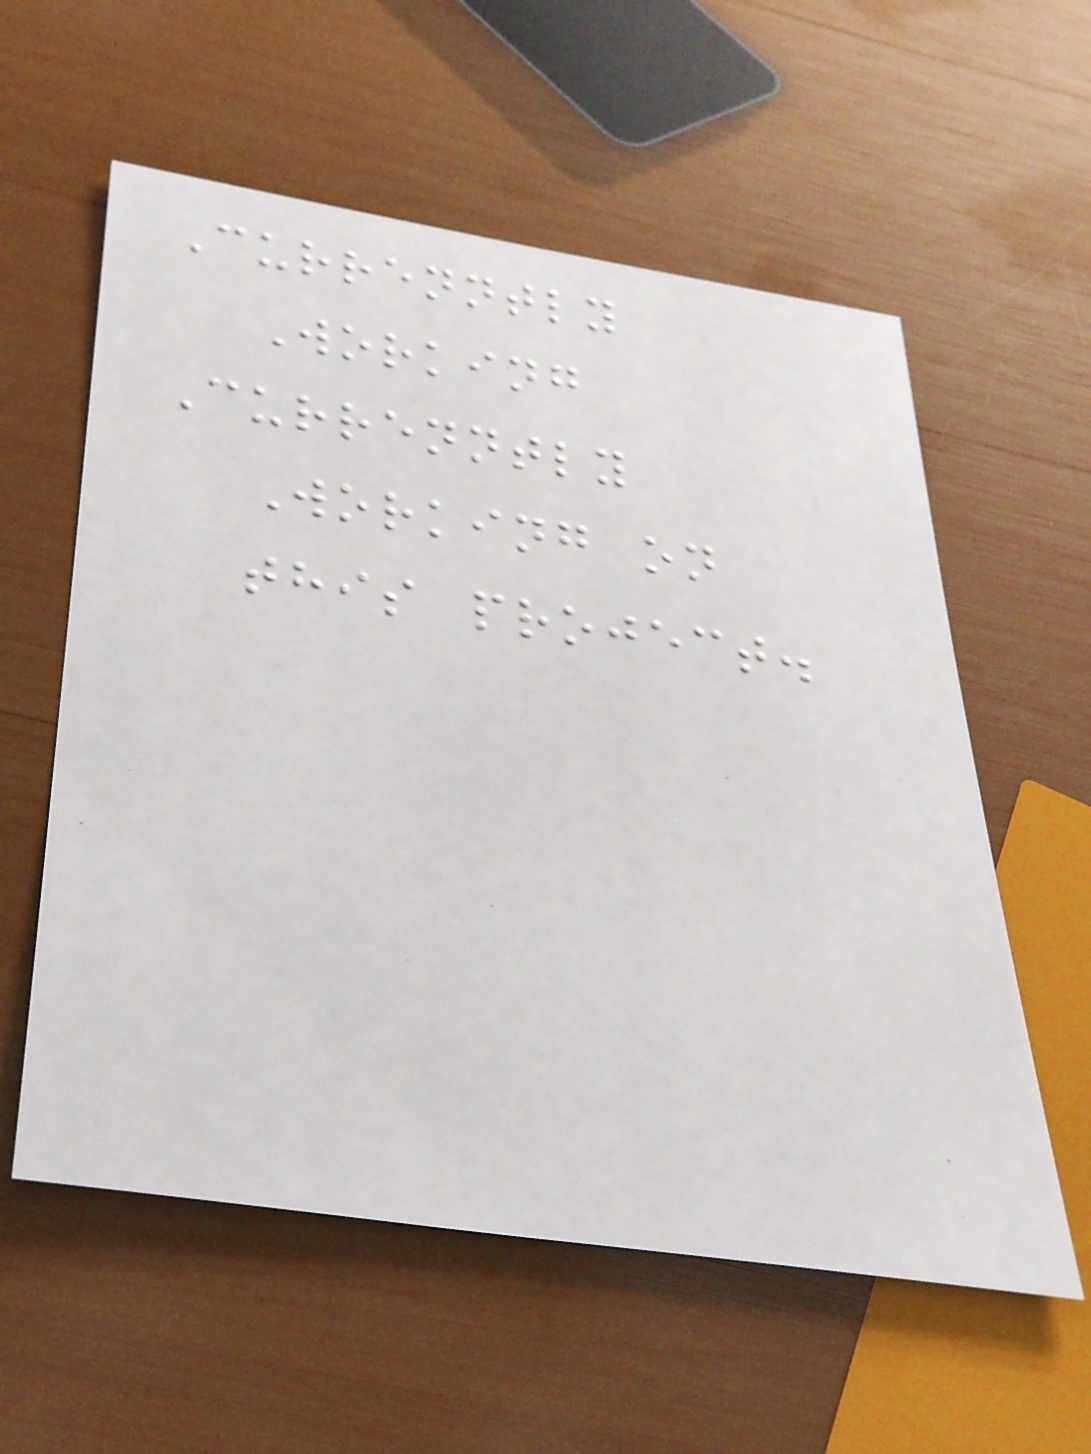Currenntly
Working
Currenntly
Working on
this project.
